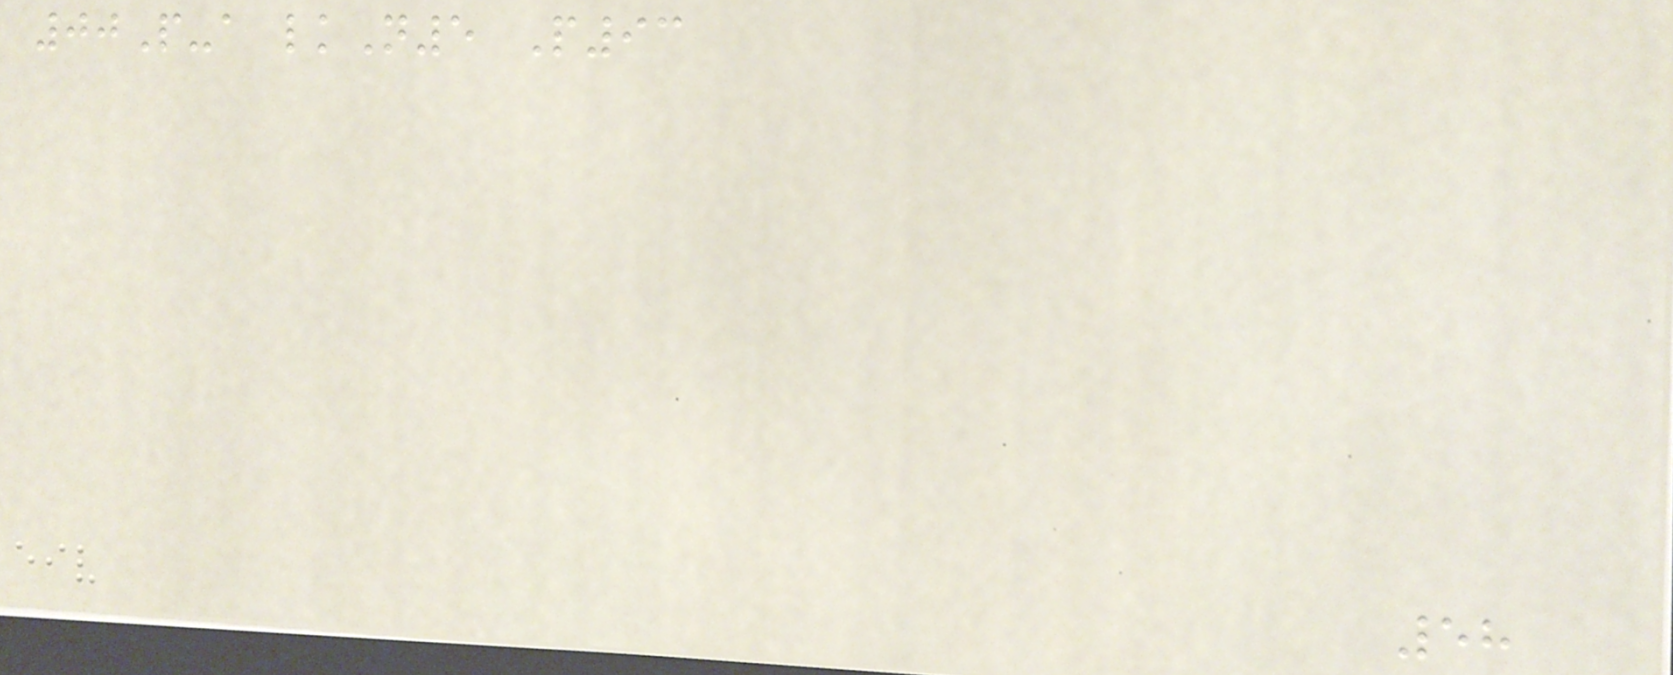00P-a lkN5 P93
58
